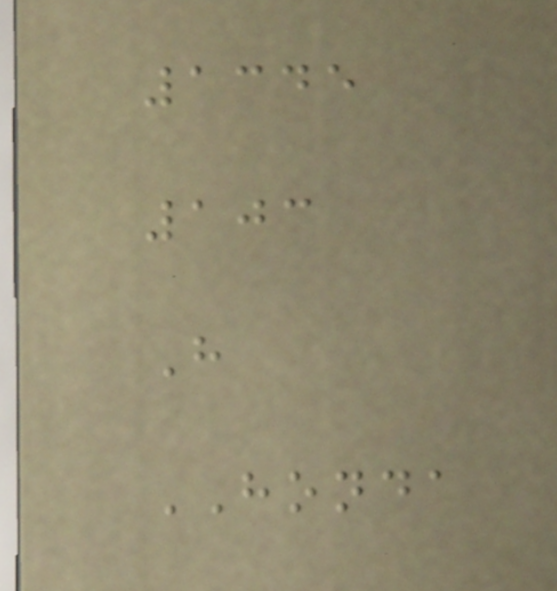1345
103
H
HONDA
